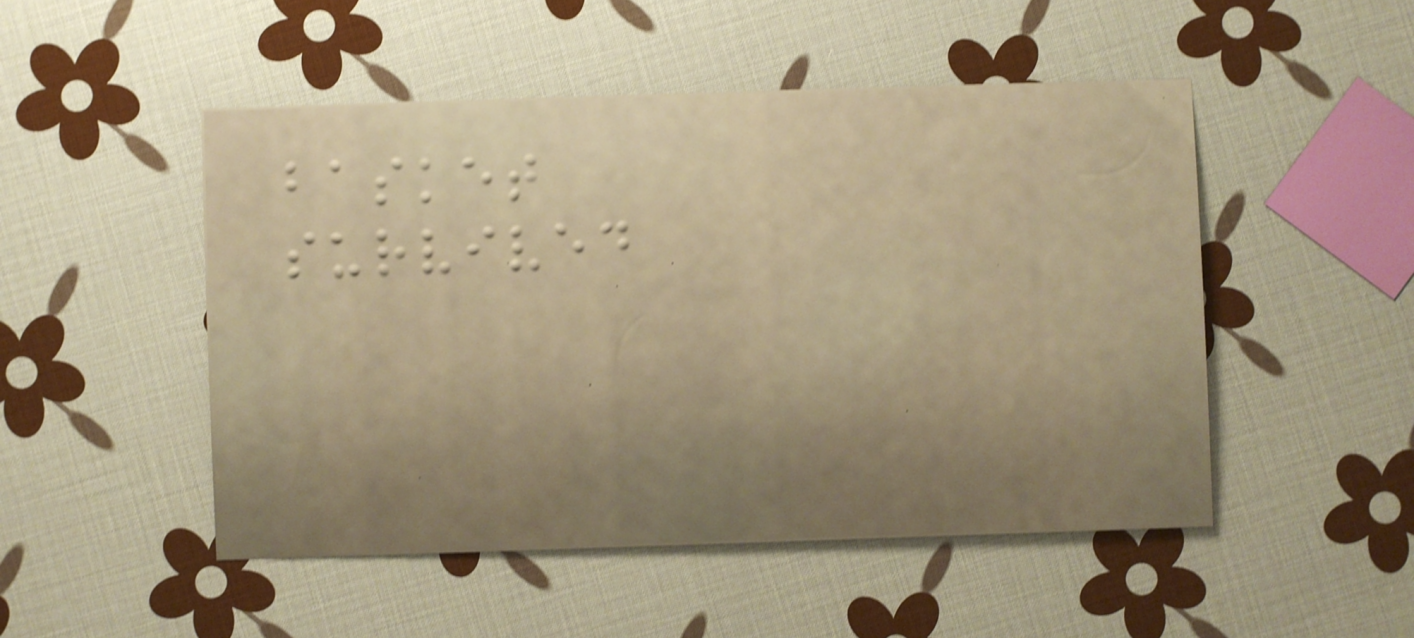basket
survived
